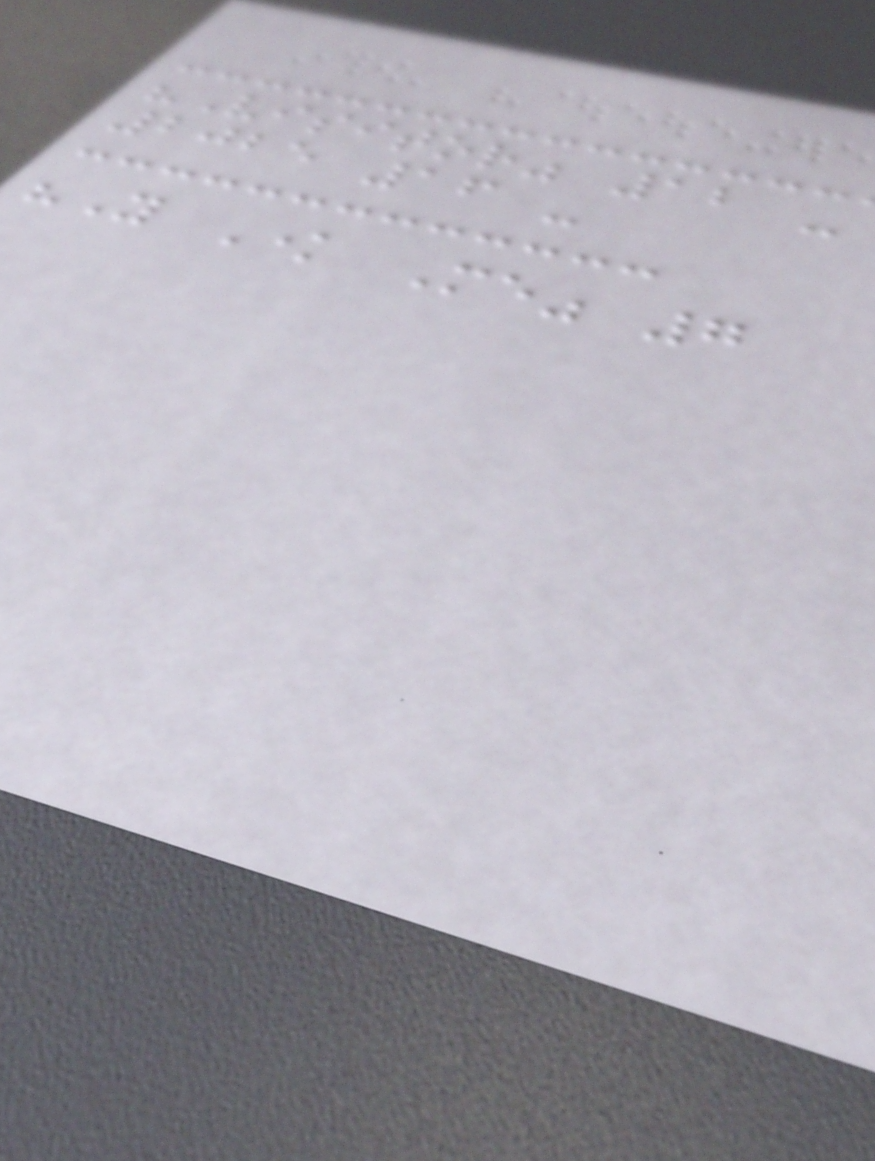"Visitor" 12 -
2025 16 -
"You Know Me" 7
